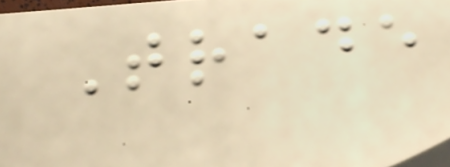Trade
